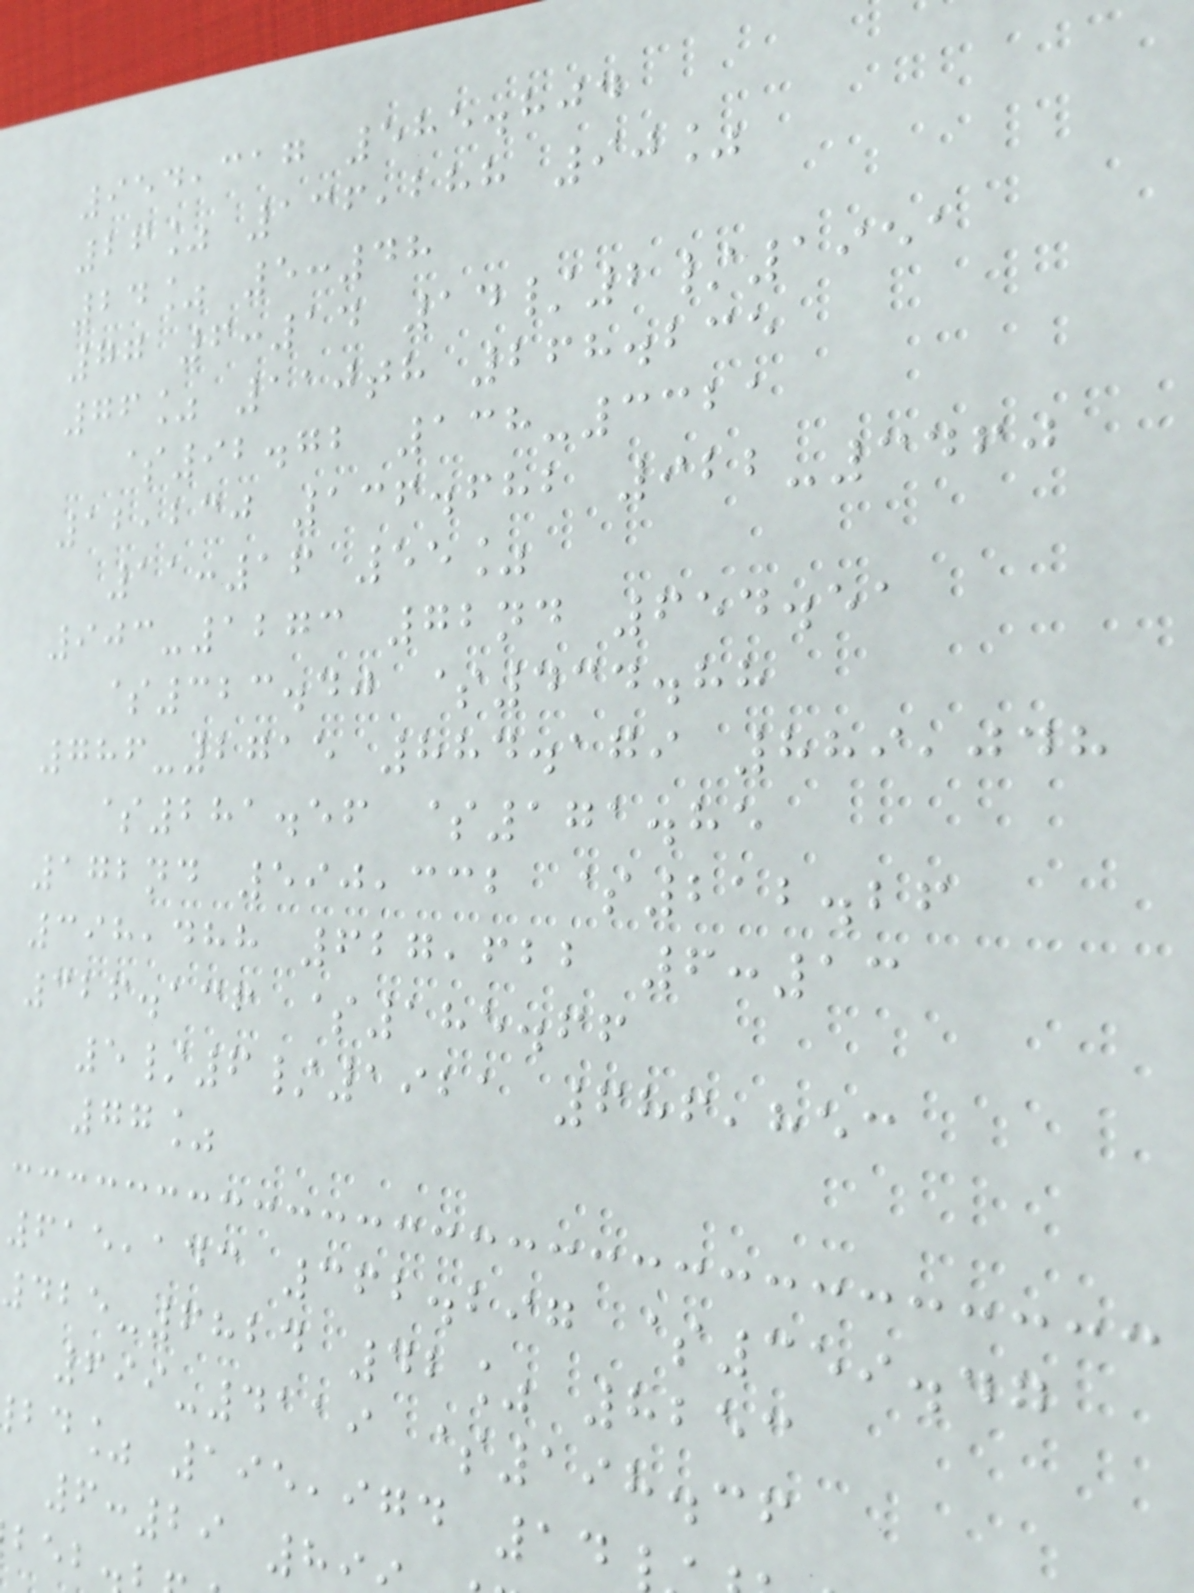954,317 585.804
26% 136,288 90%
24% 5:48
77 6:14 14/2/1951
76% 110th 268.235
$92.72 138-3321
12,230 136.682 922-3460
11:16 55%
903-1273 72nd 654.51
$323.40 $434.88
786-2715 884.179 889,048
$281.56 $171.85
172nd 590,332 $212.26
398,488 627,622 6:13
326.136 $185.66
5/6/1921 686,853
77%
615,143 362.297 $359.47
425-6824 42% 8253
699-4119 $198.36
bd% 195,974 14
6:29 8
